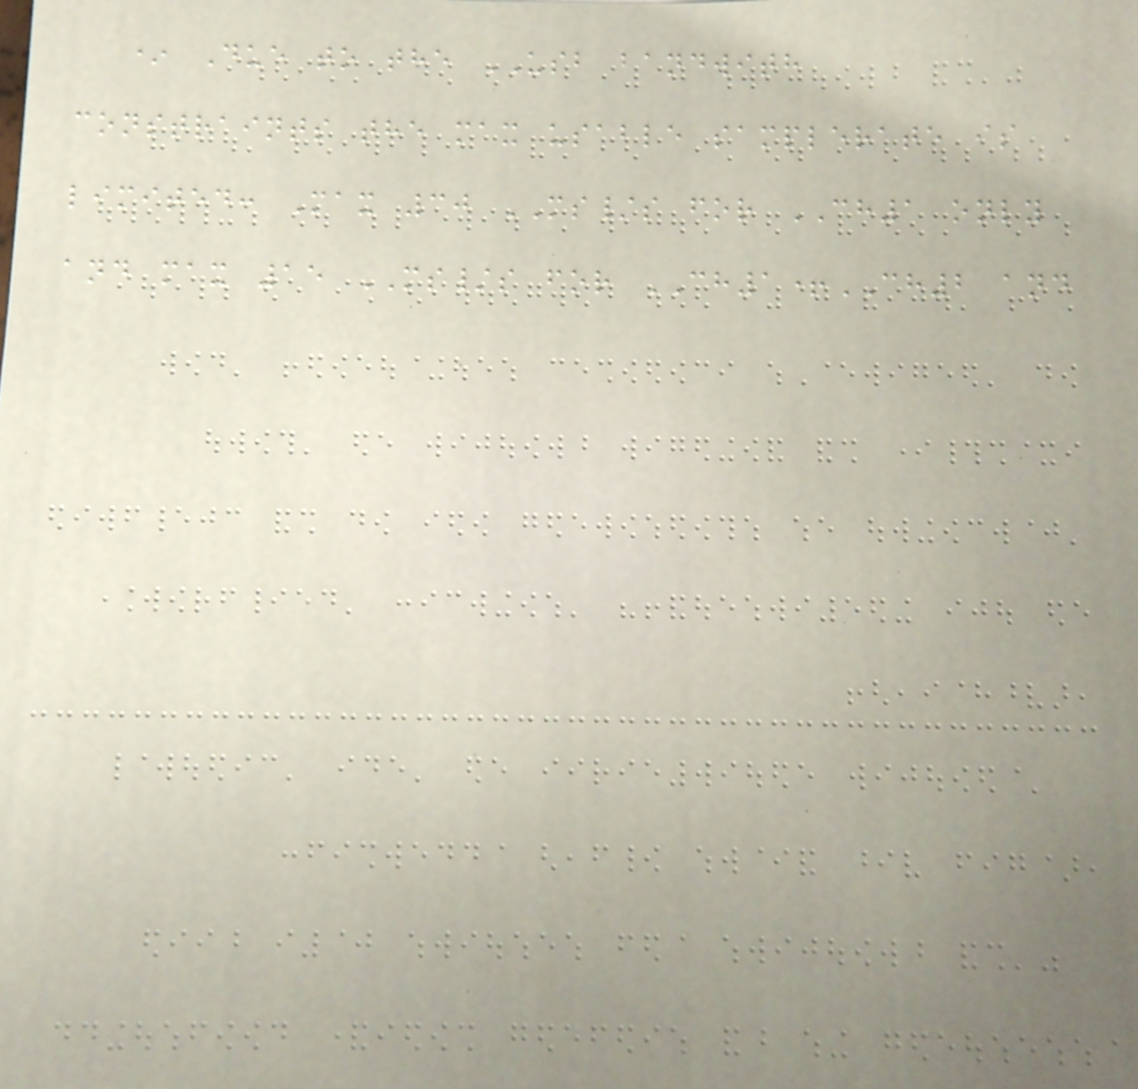* Due to the USB bandwith
constraints the max usable samplerate is
limited: Max 30 MS/s for CH1 only
and max 15 MS/s for CH1+CH2 and
